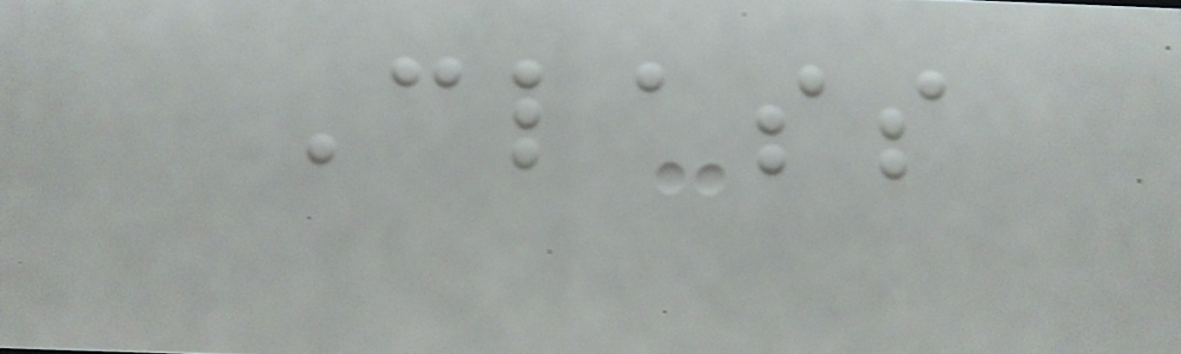Class
